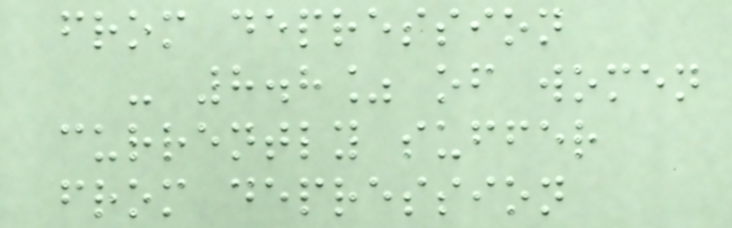from depression
- 8.8% of women
currently suffer
from depression
